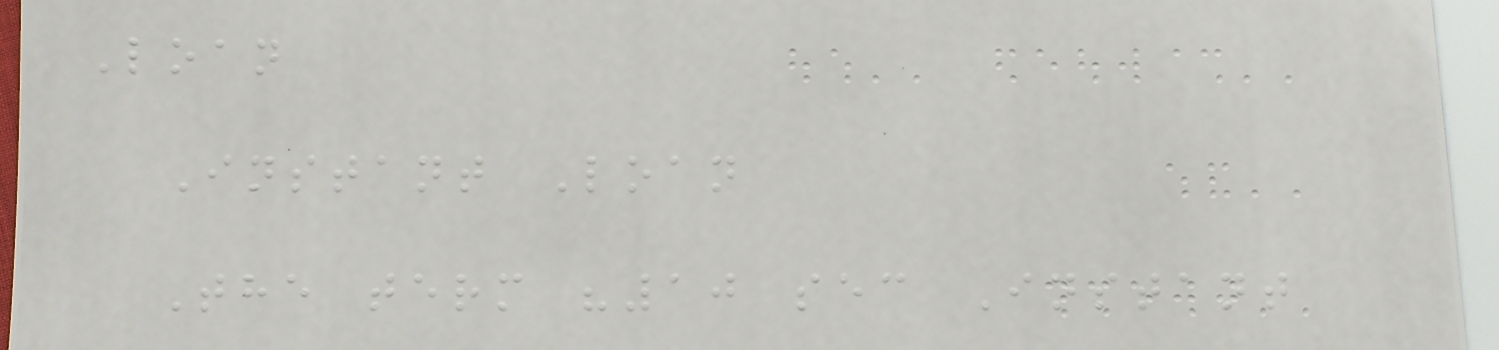Loan
Instant Loan
The term "10 sec Instant
